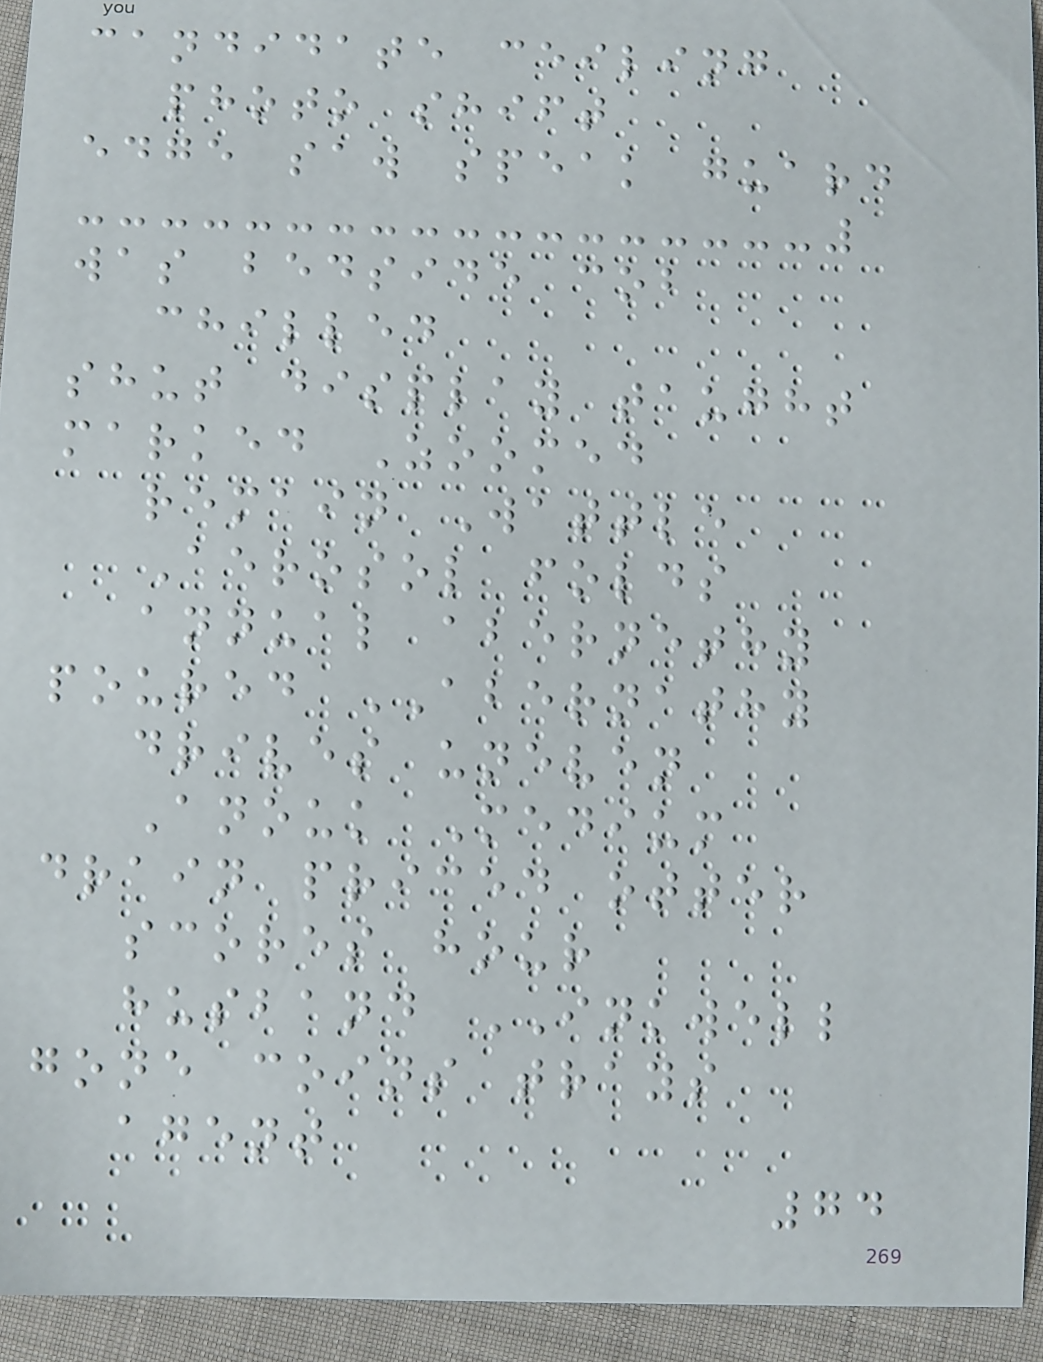candidate ceiling
photo shift
edge saw speak guard
was bedside cob
chilled
shut display taught
marked Zoomed
remain Wattle
Aerosol folds
annual abernethy
poured ABERNATHY
drives uneven
Anouk Medium
drain priced otter
scores hour
husband INKWELL
gone coins trays
agent
74
